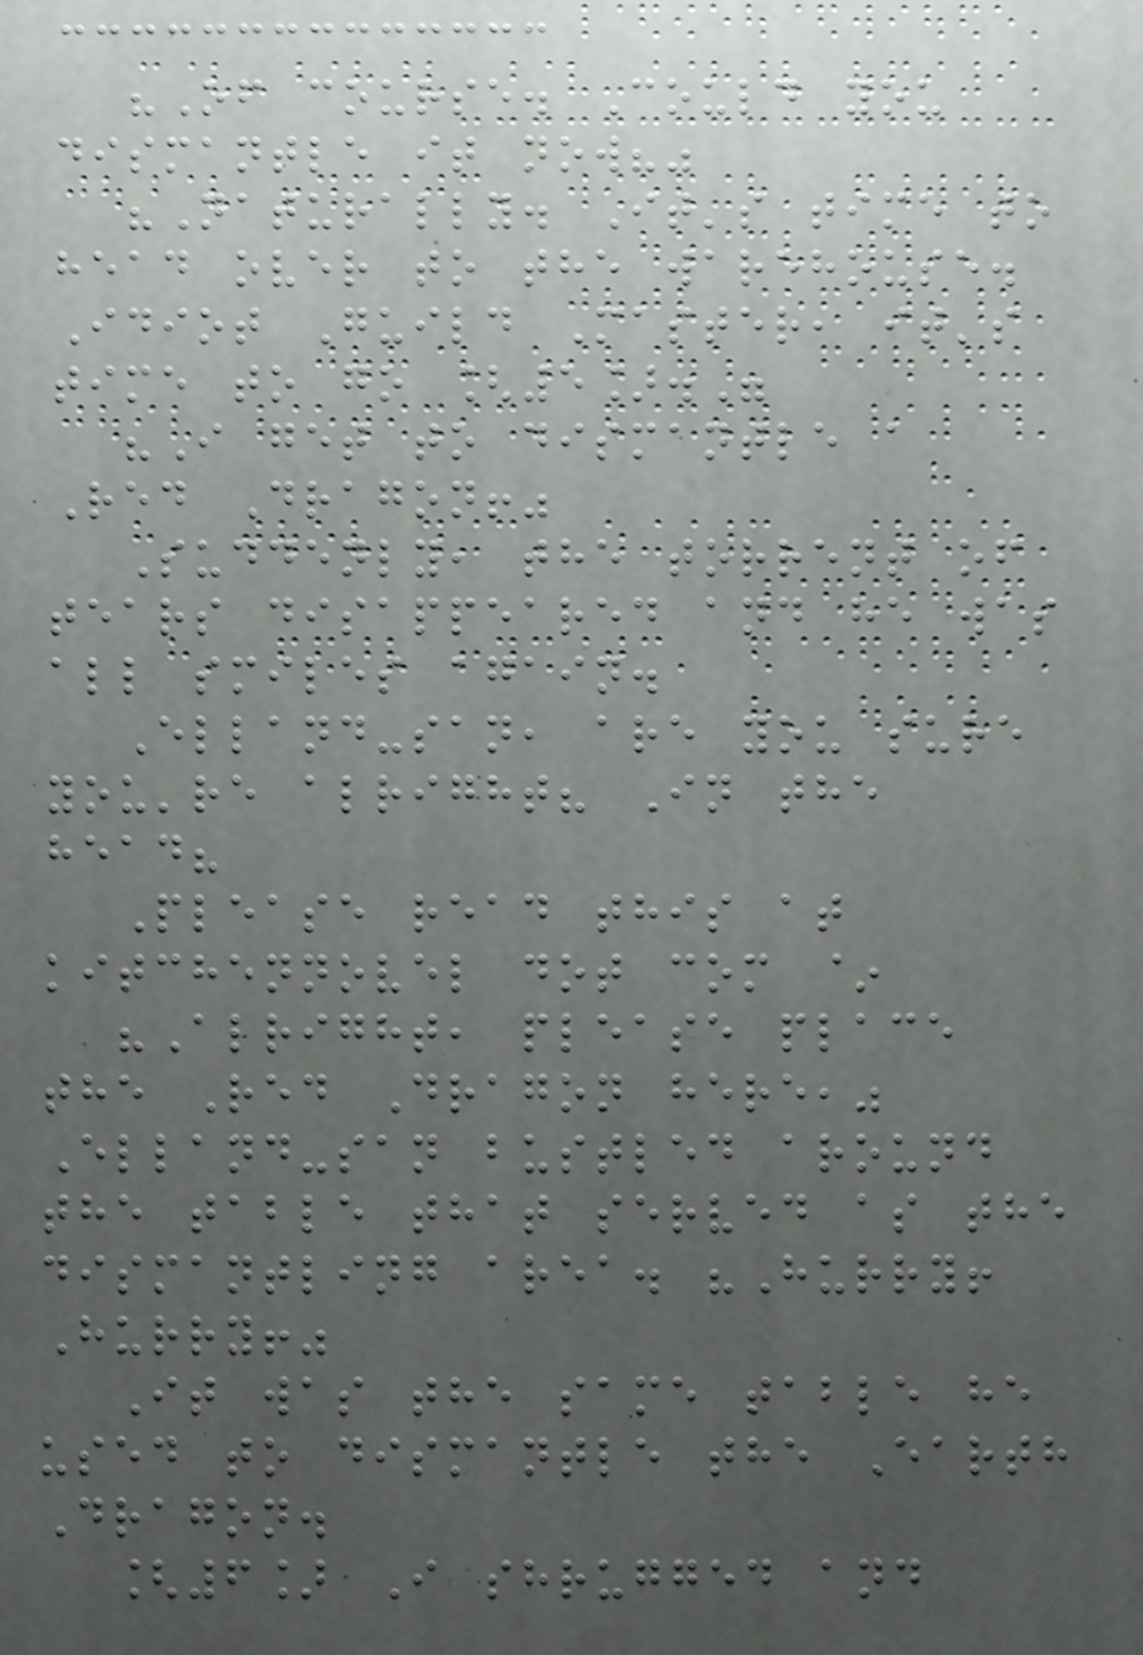"Of course. Could you
dismantle it now?"
"Naturally. It's time to
head over to the warehouse.
Idiot Guild Master, it's
time to go [5]."
"I get to dismantle a
Red Dragon!"
Suddenly, the torrent of
tears disappeared and he was
all smiles again.
Elland-san, are you sure
you're alright? In the
head?
Please read this at
kitchennovel dot com ~
"Alright, please place
the Red Dragon here,"
Elland-san bustled around
the table that served as the
dismantling area. "Hurry!
Hurry!"
It was the same table he
used to dismantle the Earth
Dragon.
[6] I shrugged and
